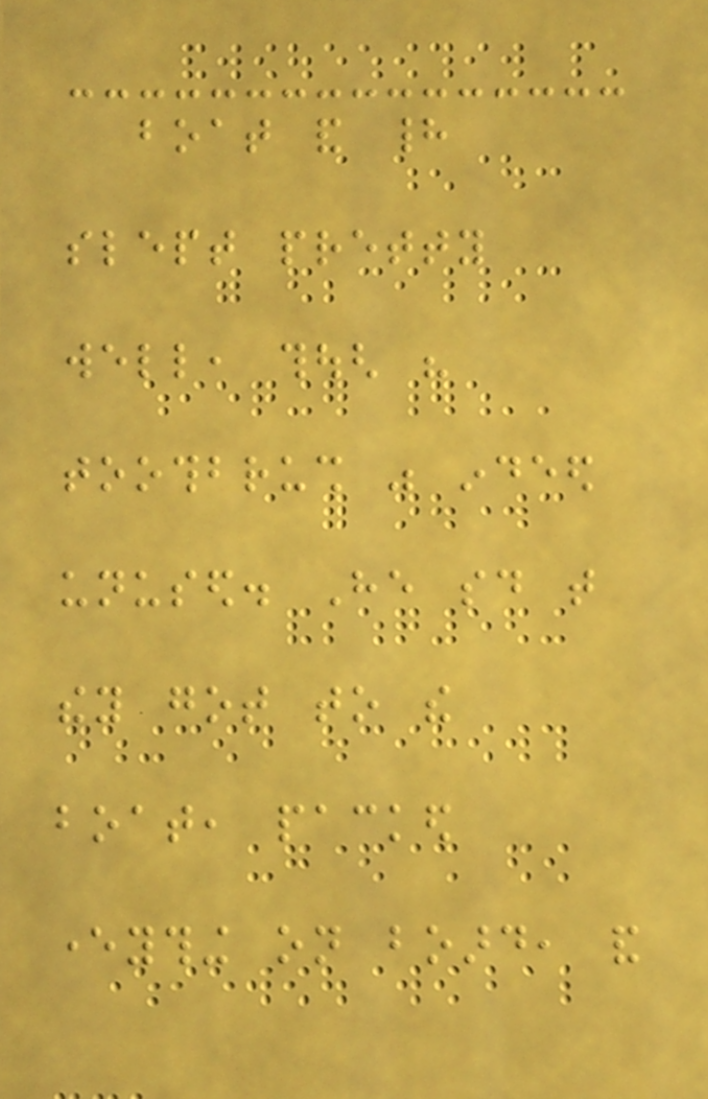boat and had
slept pretty
well, though his
toothbrush was indeed
unused. He said that
they got to the
boat, packed
everything on board, and
